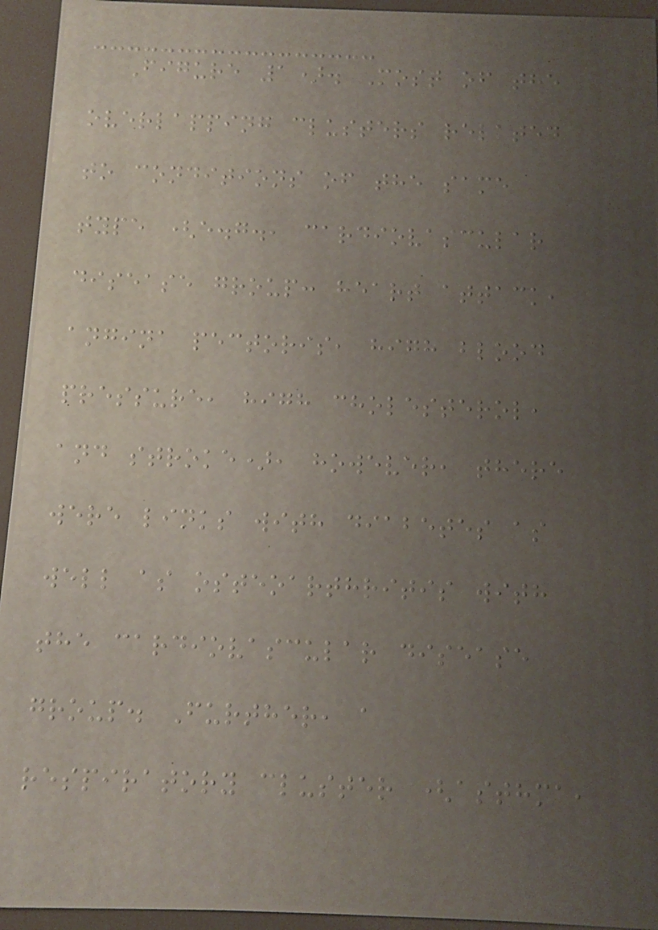Figure 1). Most of the
overlapping clusters related
to conditions of the same
type (e.g., cardiovascular
disease group: heart attack,
angina pectoris, high blood
pressure, high cholesterol,
and stroke), however, there
were links with diabetes as
well as osteoarthritis with
the cardiovascular disease
group. Further, a
respiratory cluster (asthma,
